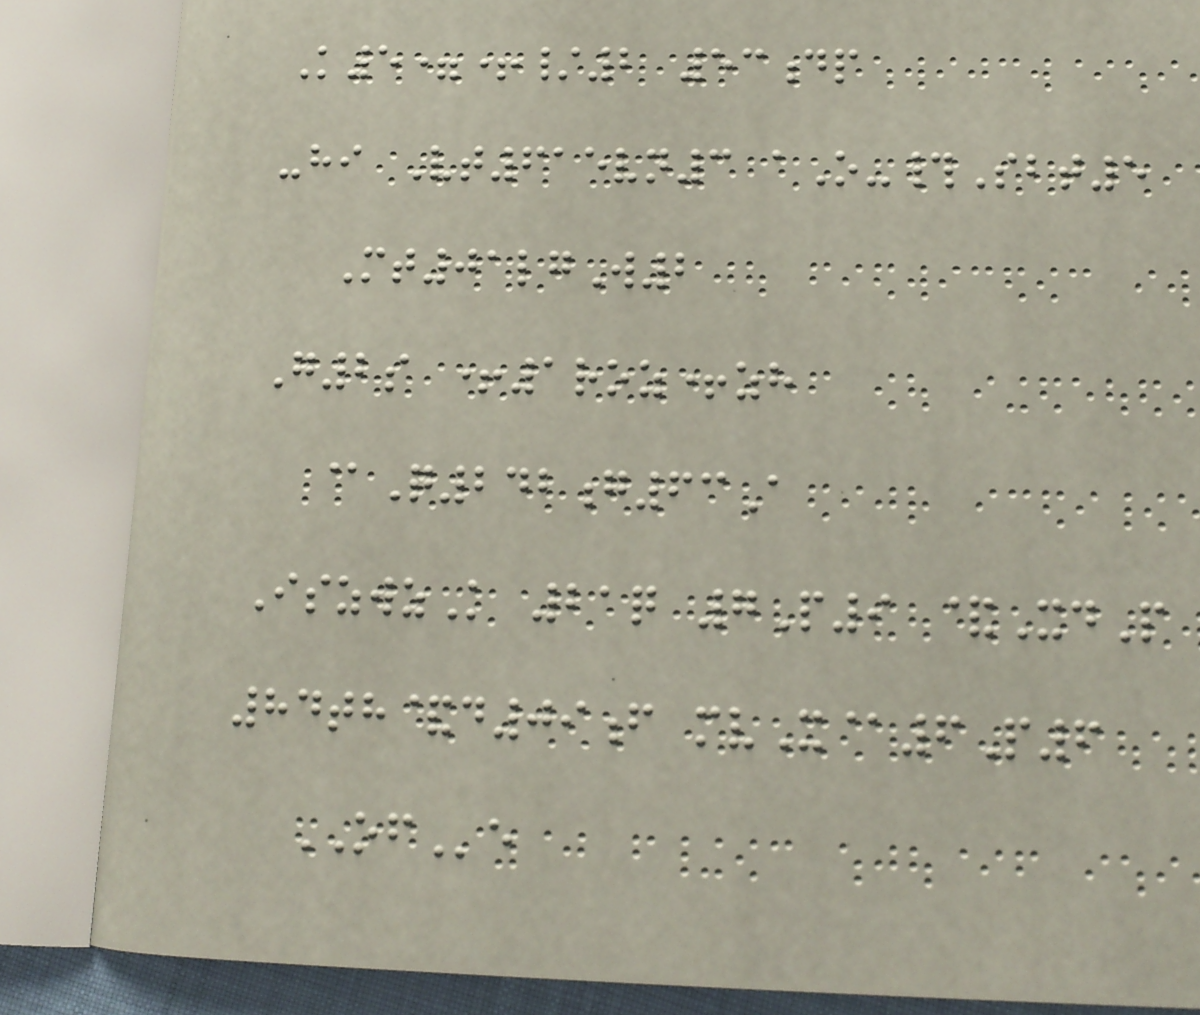K5=+/2 53dp
-hi Vt615vn3 aO-#Sbt5
Mt01lgW2
G2s +1roz+zh
@Q242g63A
IszwzK 21q 7P9 &XdP
84th&d09f mvX@6P6
OFe
